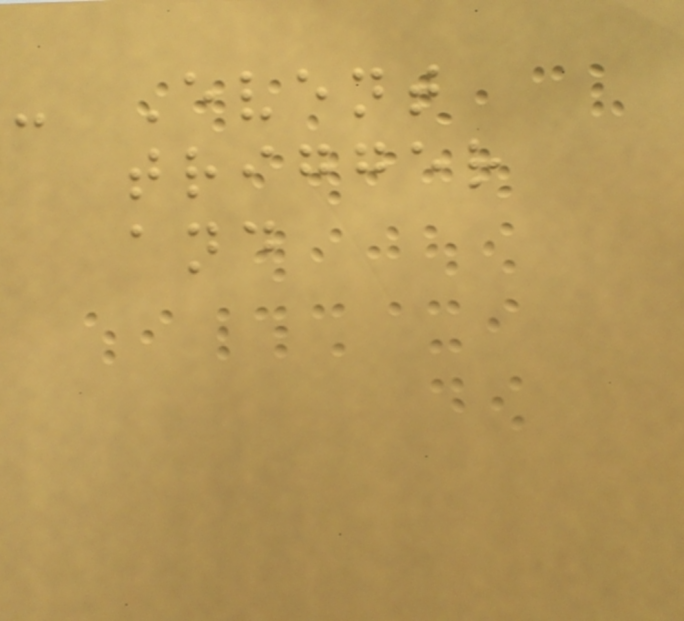- Event
trigger
and
